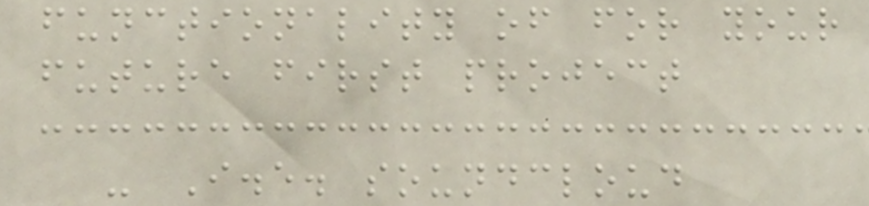functionality of for your
future first project
- I.e. soundcloud
